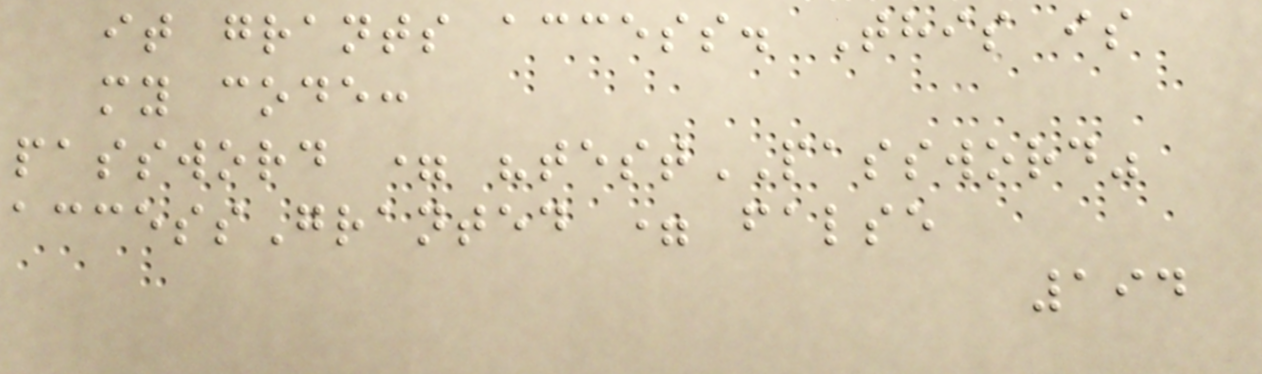it grants access. This is
my code:
password = "testPASSWORD"
accessGranted = false
194
